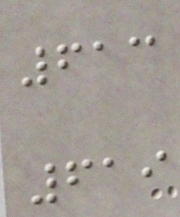613
619
